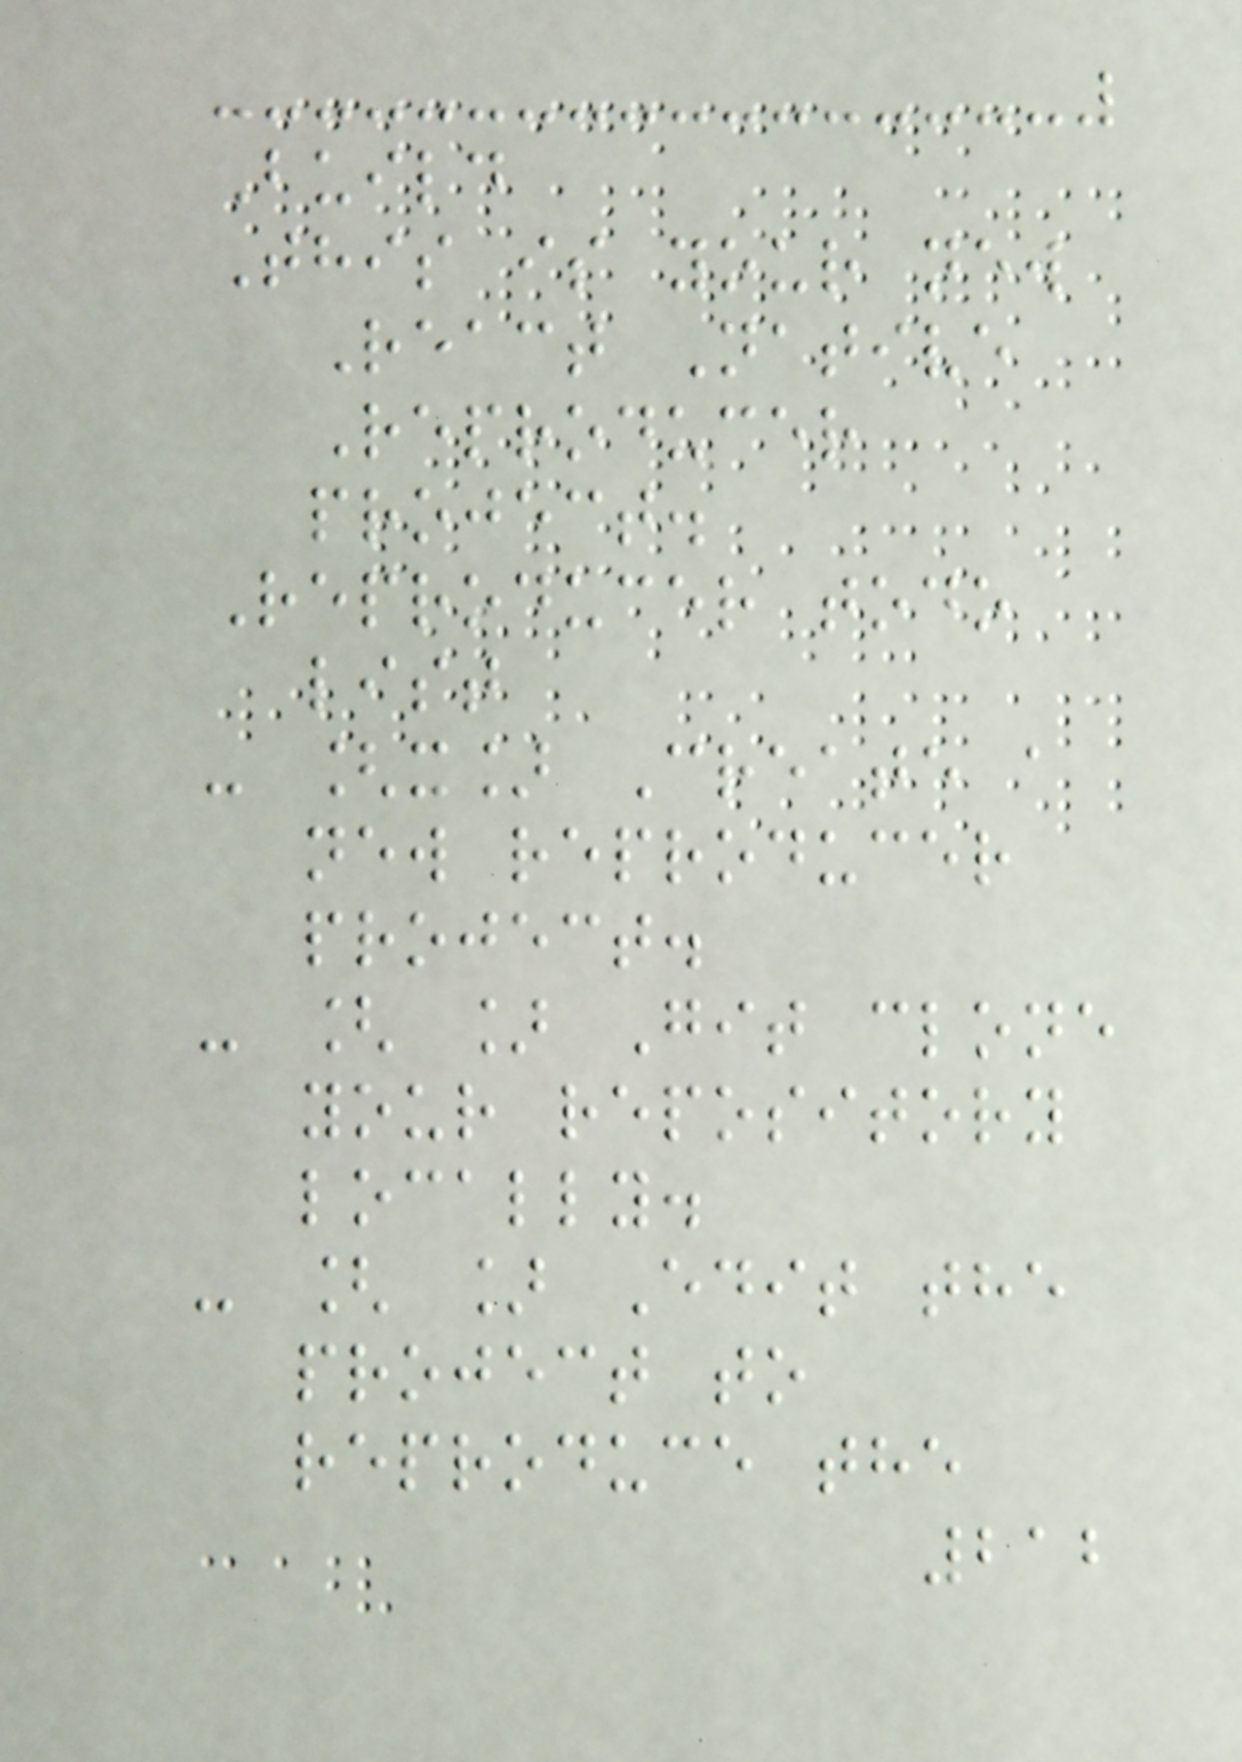Build
This is your new
React Native
Reproducer
project.
Reproducer todo
list
- [x] Create a
new reproducer
project.
- [ ] Git clone
your repository
locally.
- [ ] Edit the
project to
reproduce the
212
